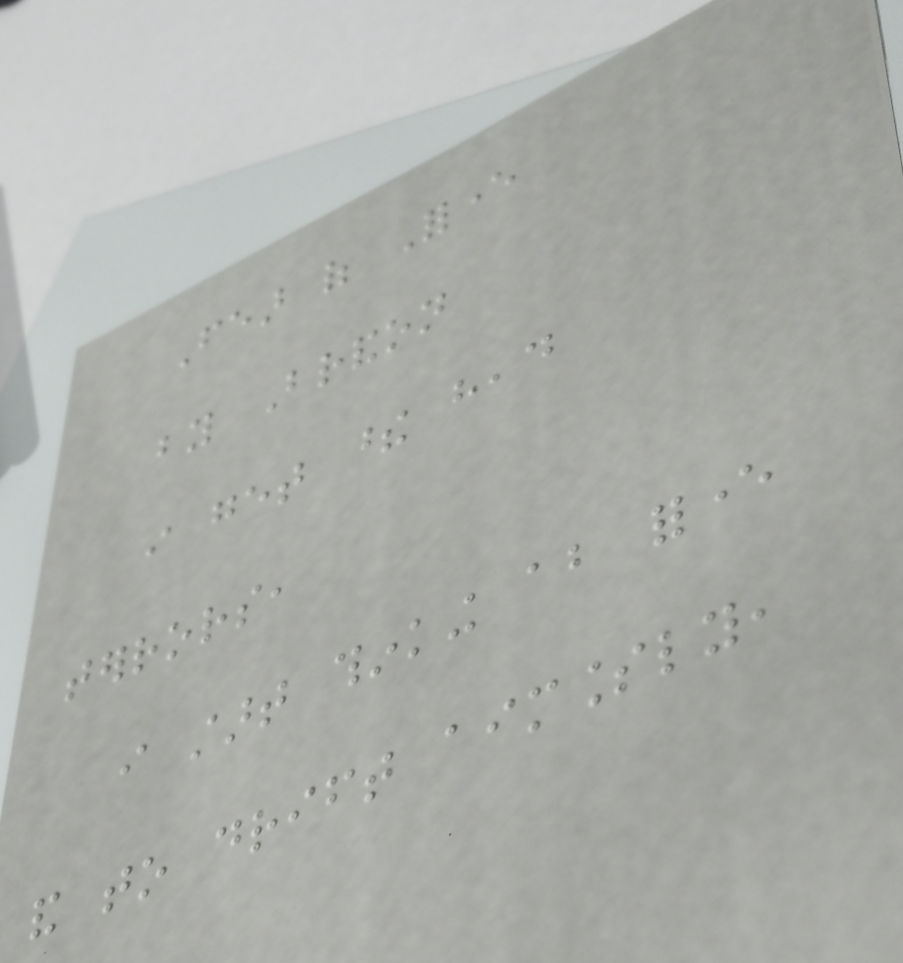Fear of Forever
by Brandon
i get these head
terrors,
i start thinking about forever
and to drift aimlessly,
